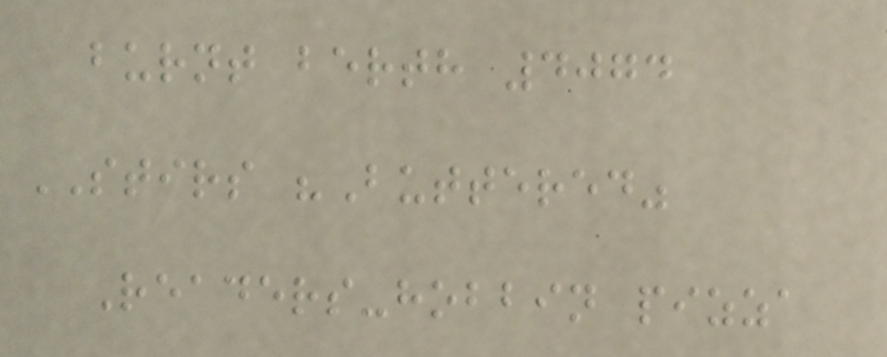burnt berth 4074
STIRS "Buttered"
Readers-hobbin pizza
